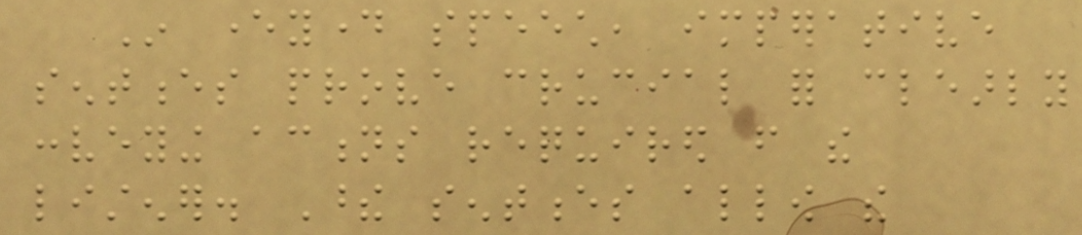In everyday speech, imperative
sentences prove crucial for clearly
conveying actions required from the
listener. These sentences allow the
